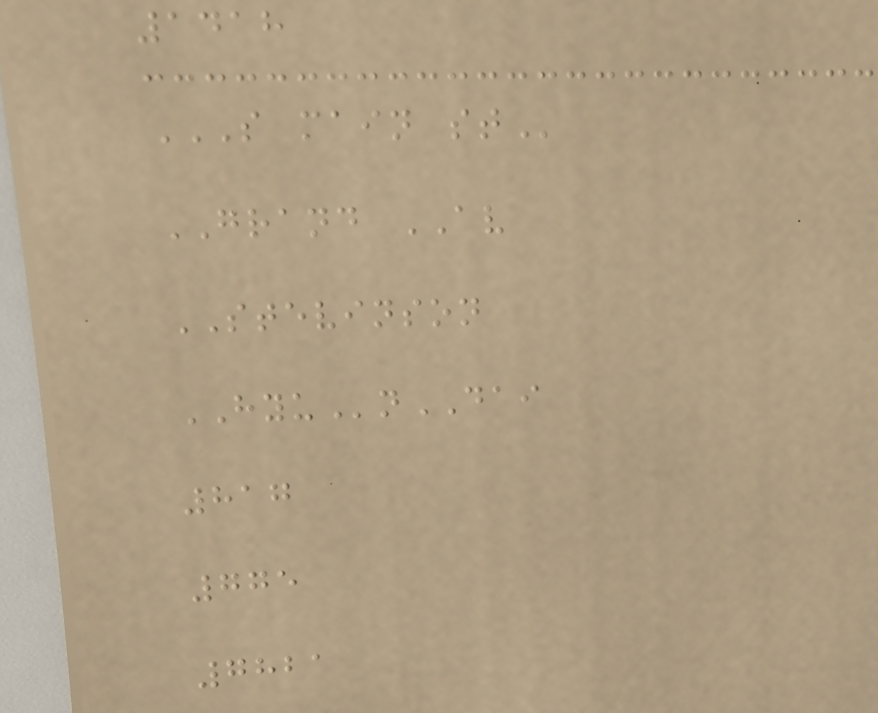1418
S MAIN ST
GRAND AV
STEVINSON
HYUnDAI
817
775
7821
